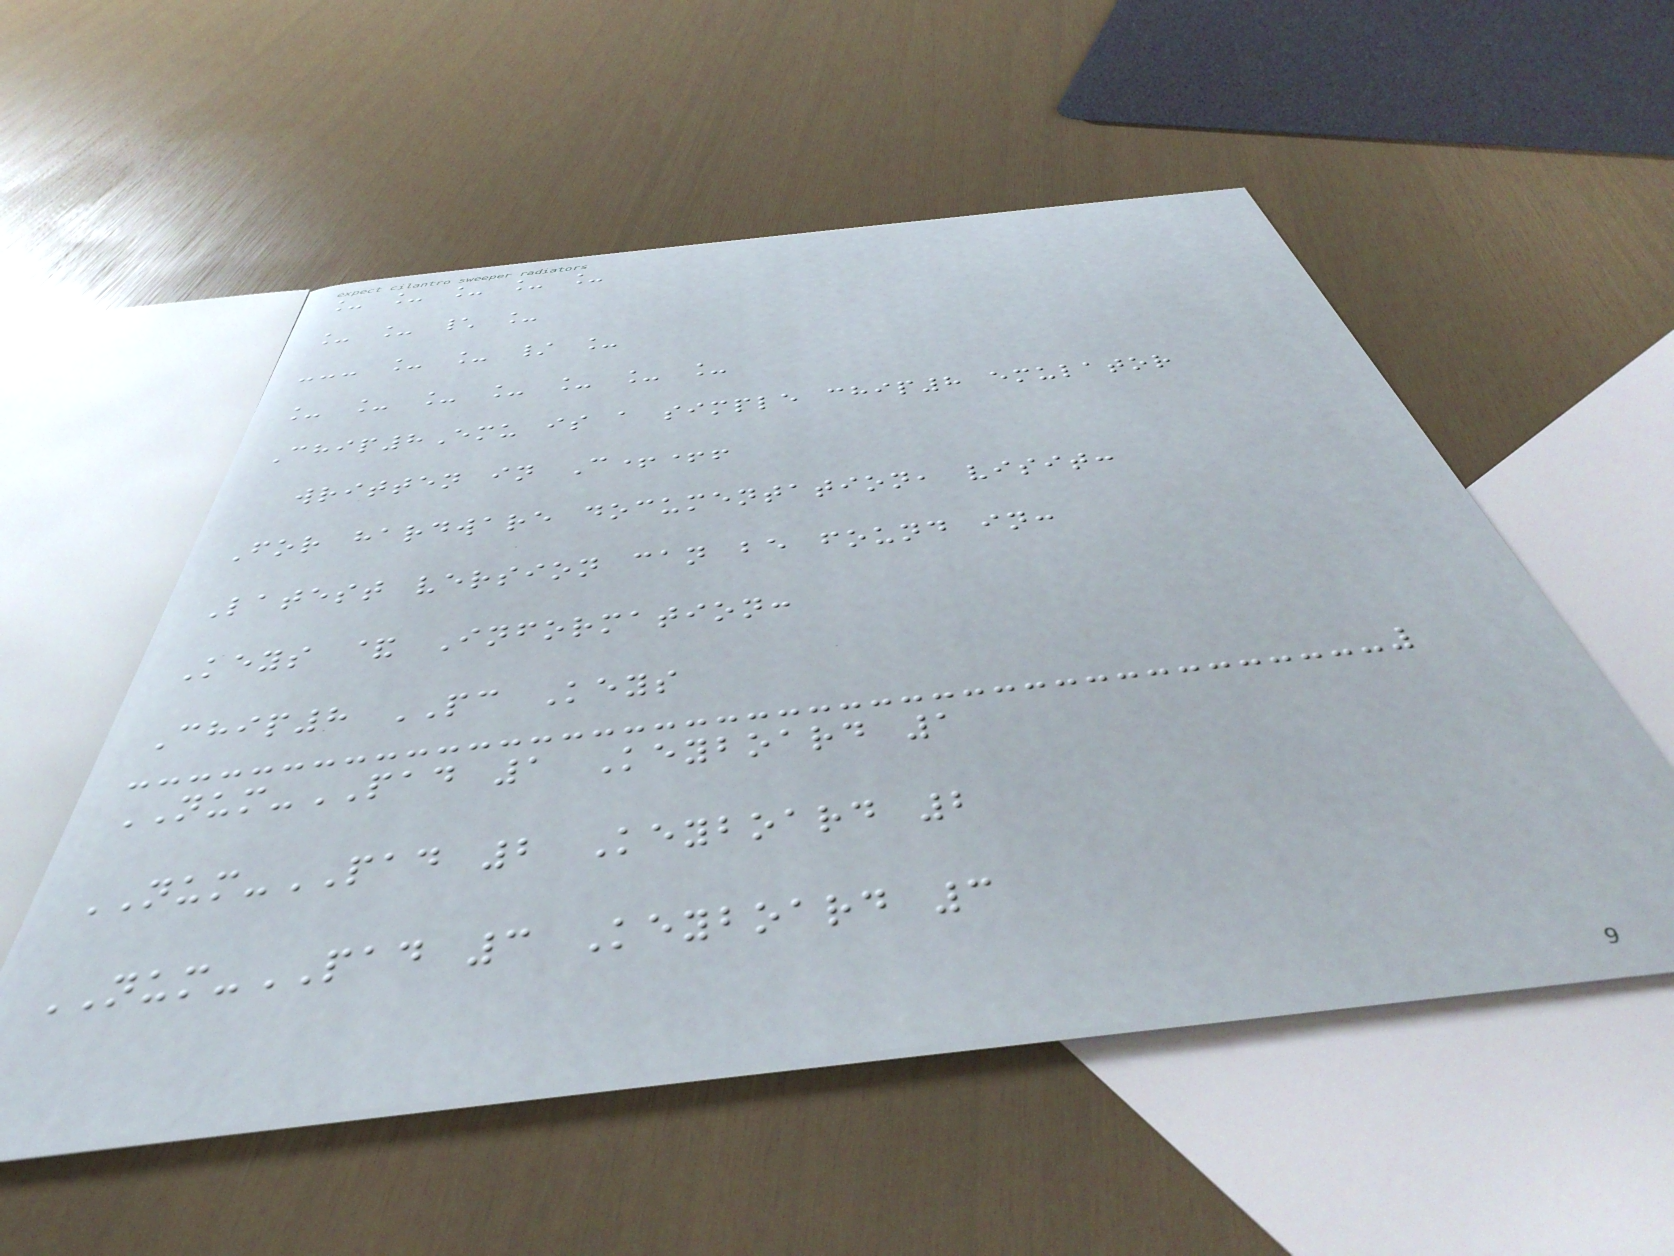_ _ _ _ _
_ _ \ _
--- _ _ / _
_ _ _ _ _ _ _
Chip8Emu is a simple chip8 emulator
written in C++!
For hardware documentation, visit:
Latest version can be found in:
Keys & Information:
Chip8 PC Keys
NUM-PAD 1 Keyboard 1
NUM-PAD 2 Keyboard 2
NUM-PAD 3 Keyboard 3
